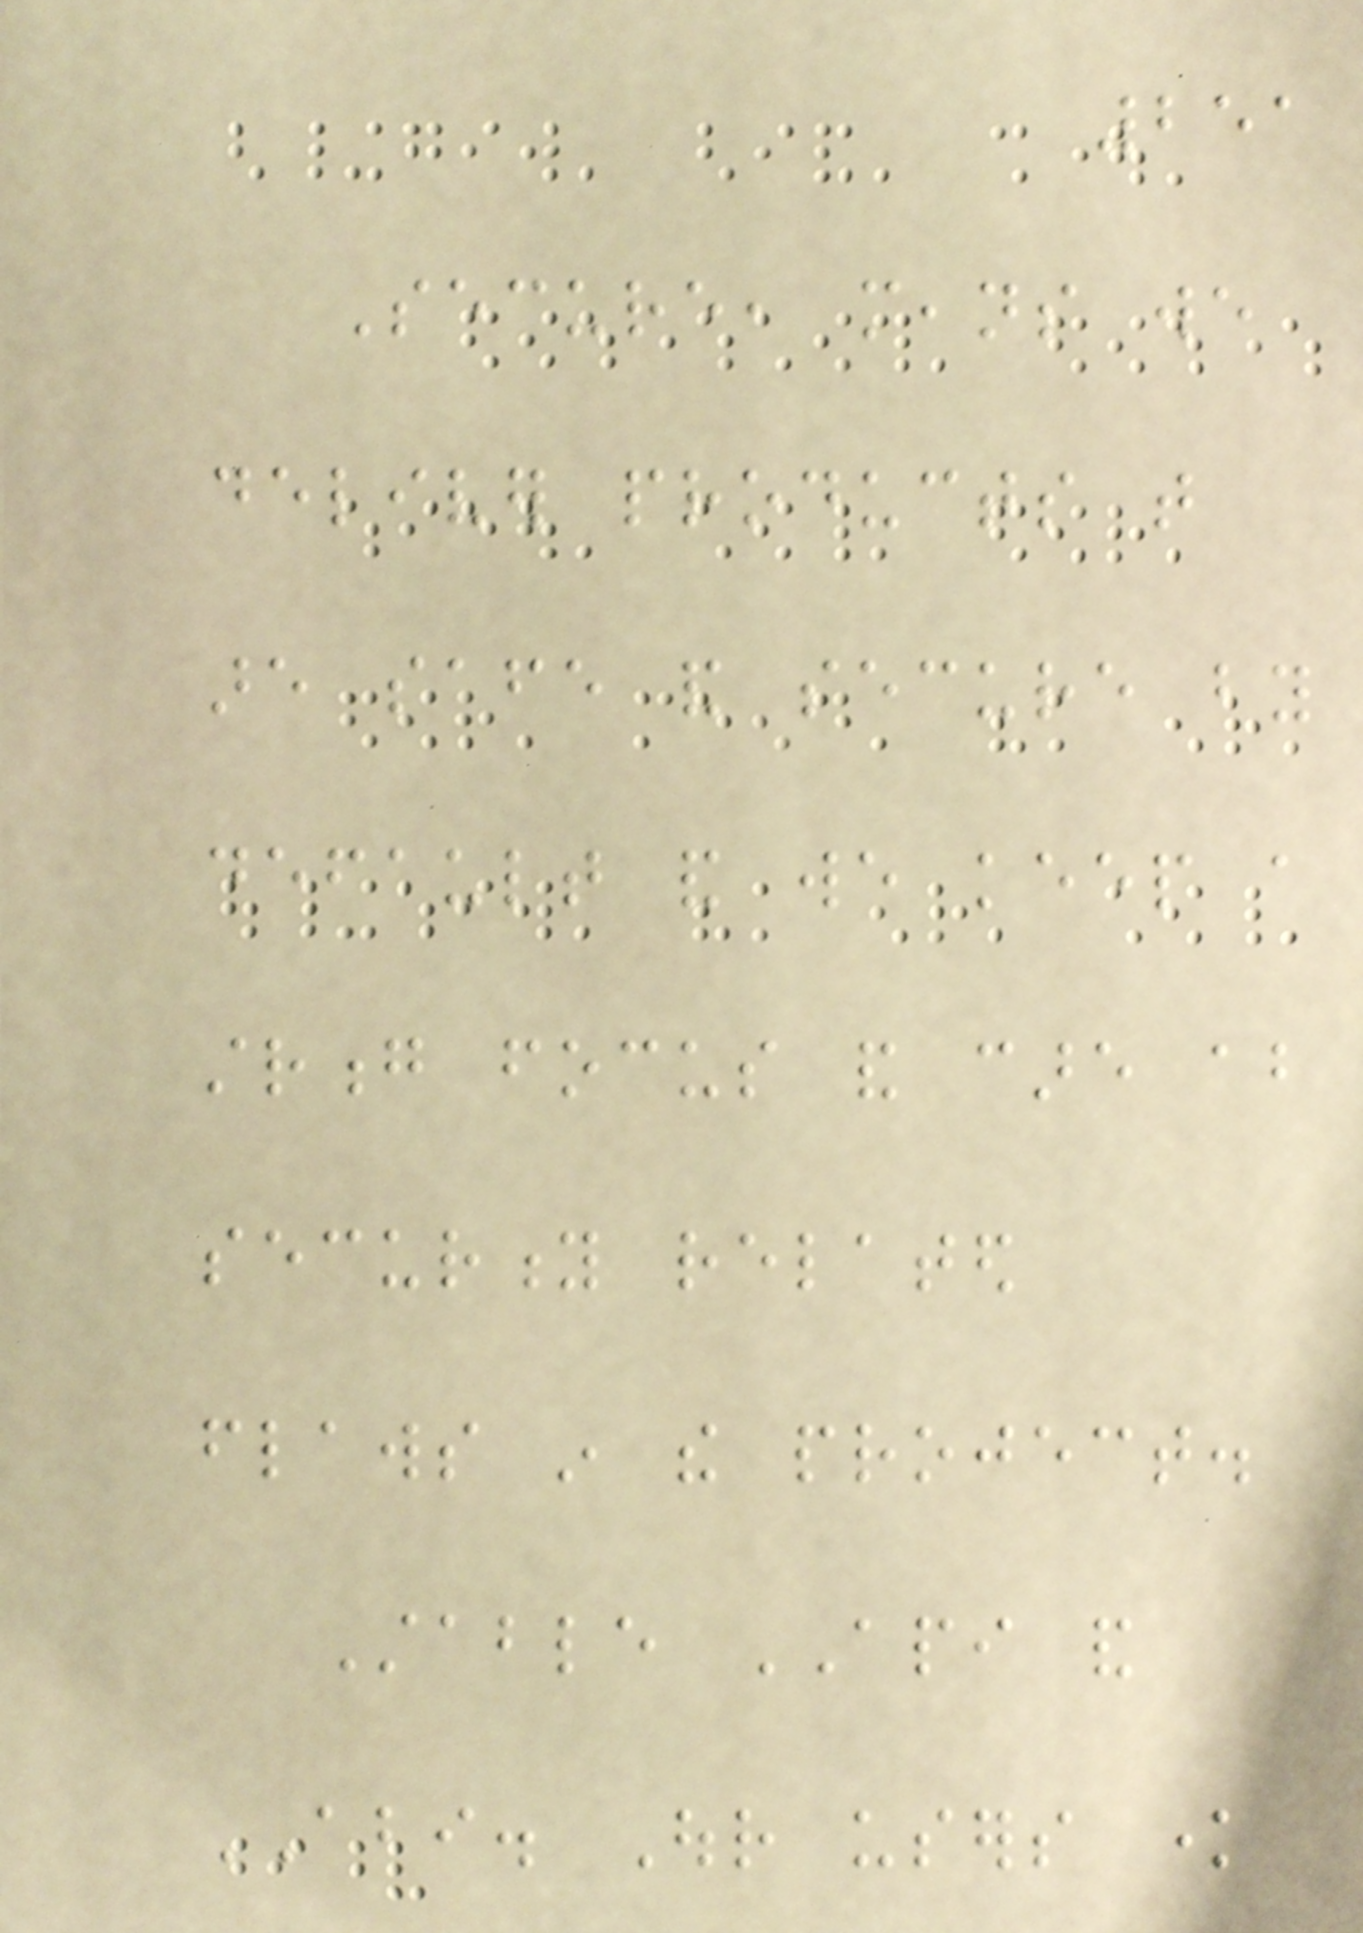251
Secure, means we
deliver products that
are safe and secure by
default and we keep a
strong focus and care about
security related
flaws in the project.
Stable API and
ABI. Our users know
